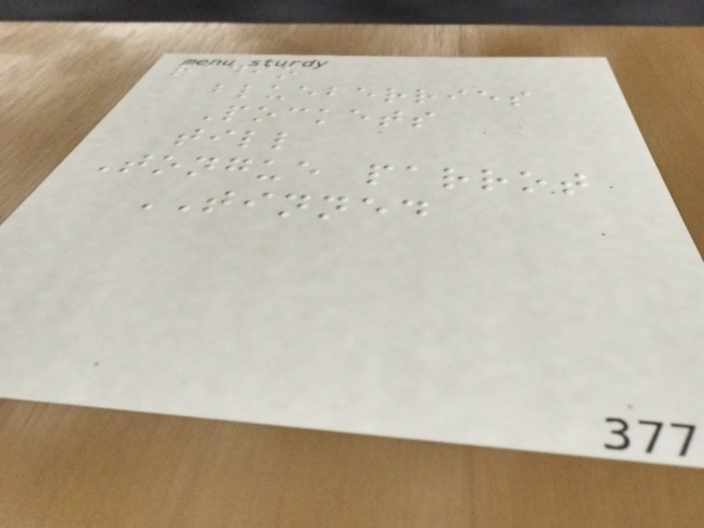radio
blueberries
Pockets
till
Tongue parrot
TINNED
